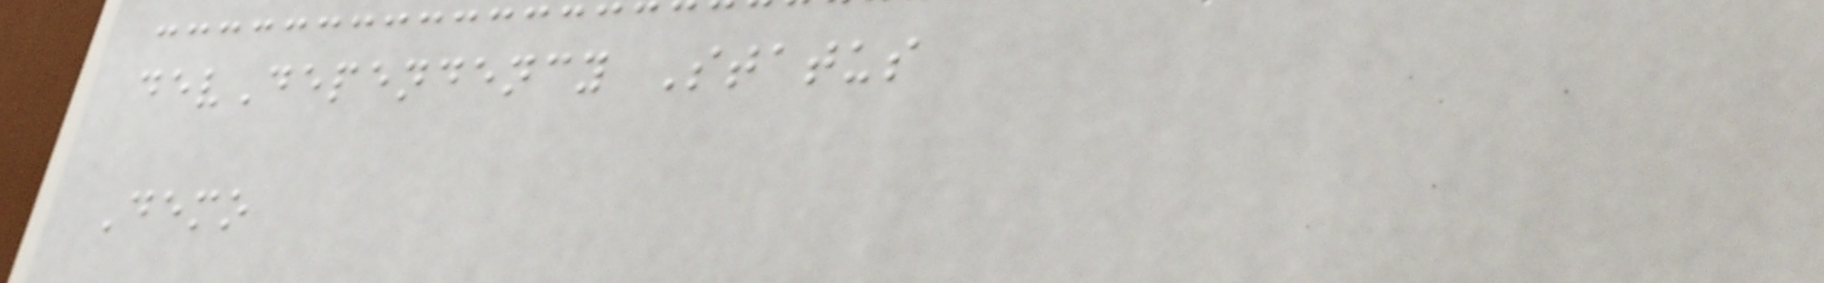devDependency Status
Demo
